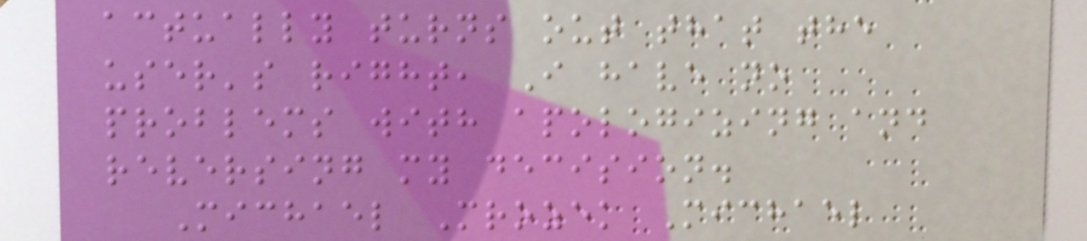actually turns out that the
user's right, I have no
problems with apologizing and
reversing my decision.
Michael Mrozek Michael
